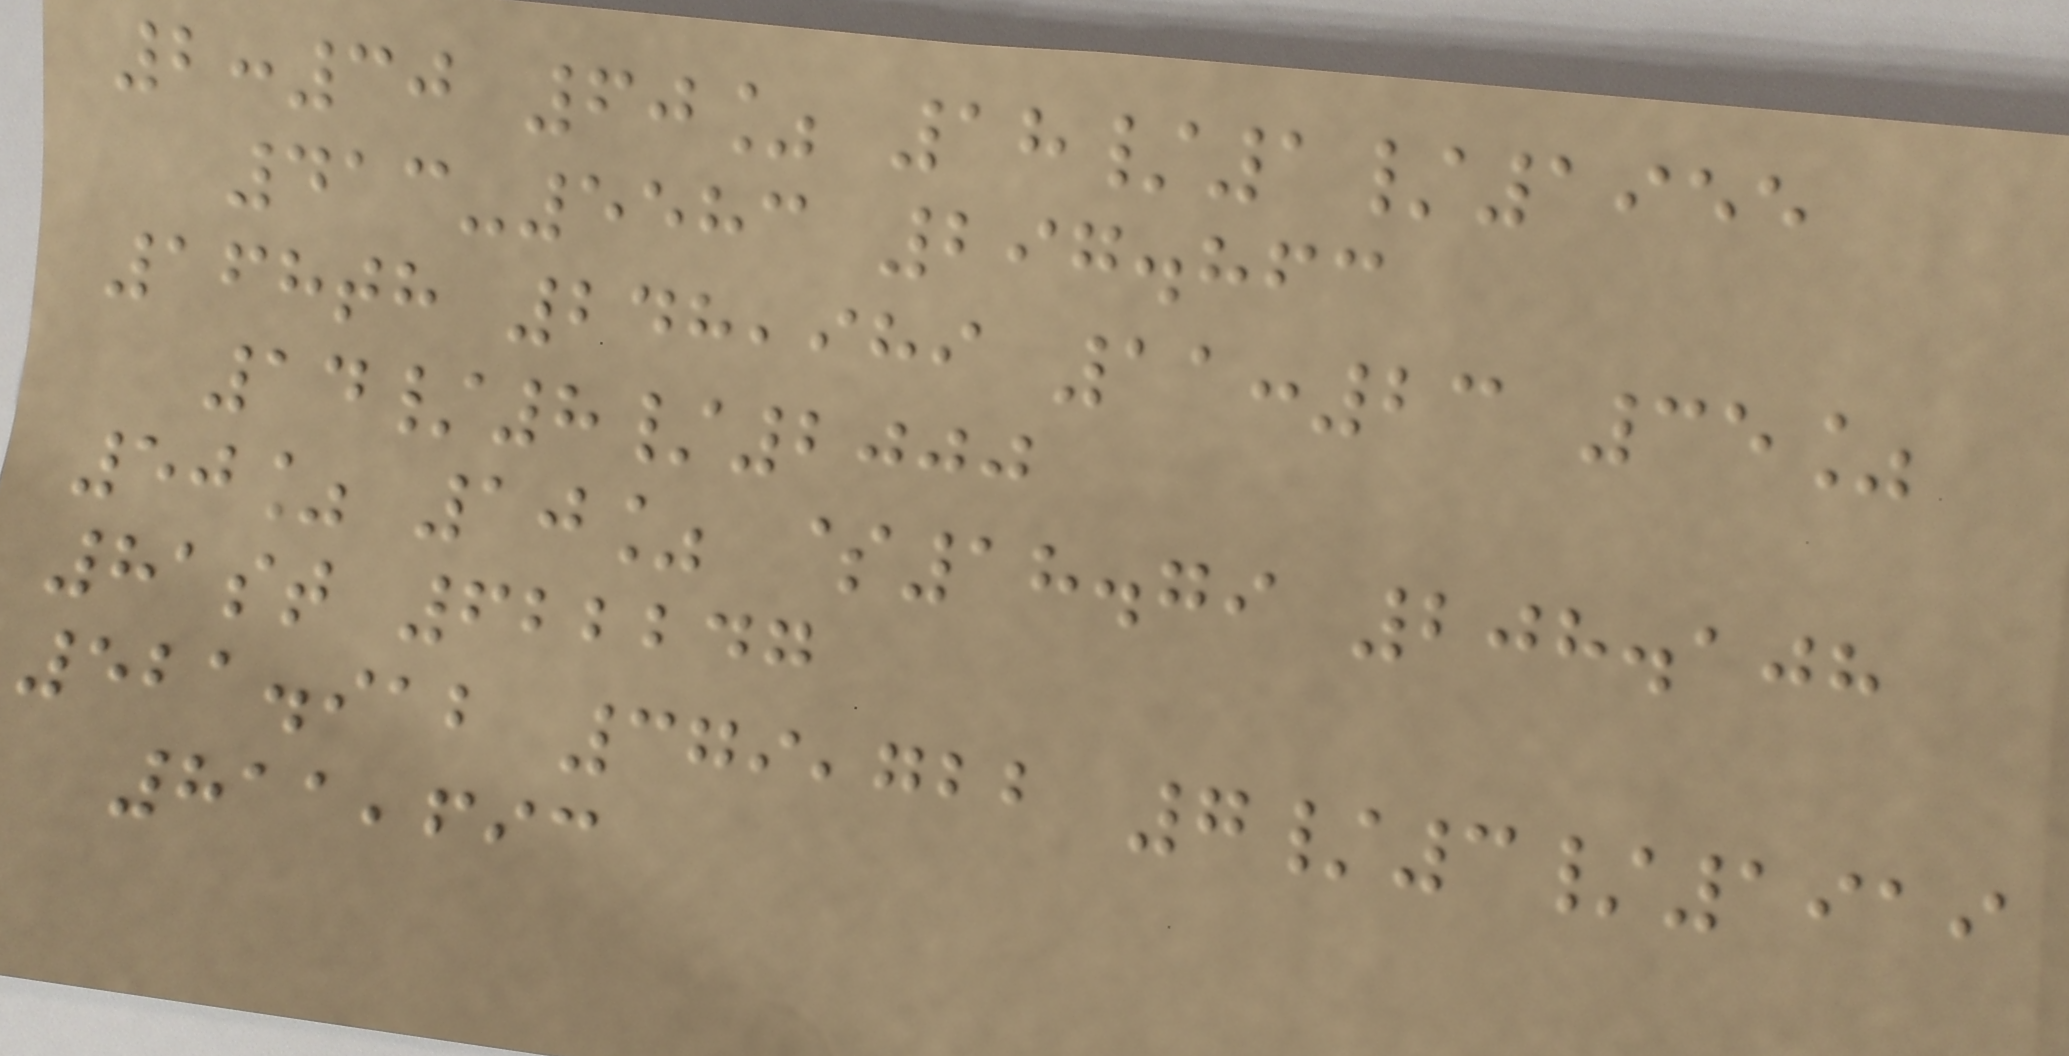2:30 60% 18/1/1955
413-5583 297.863
168th 248,989 11:23 35%
14/8/2000
50% 10% $18.79 208.108
81st 622247
521.912 379,722 7/3/1919
811,693
